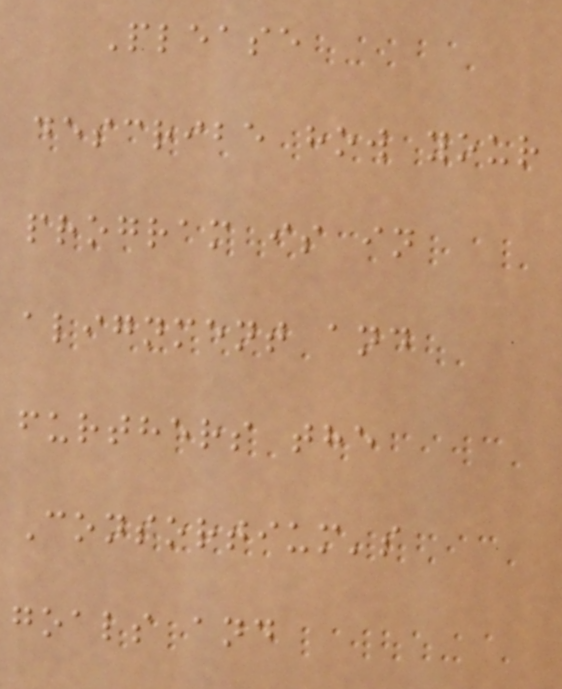Please
describe how your
program is in
alignment and
furthers the
Consortium's
goals and
